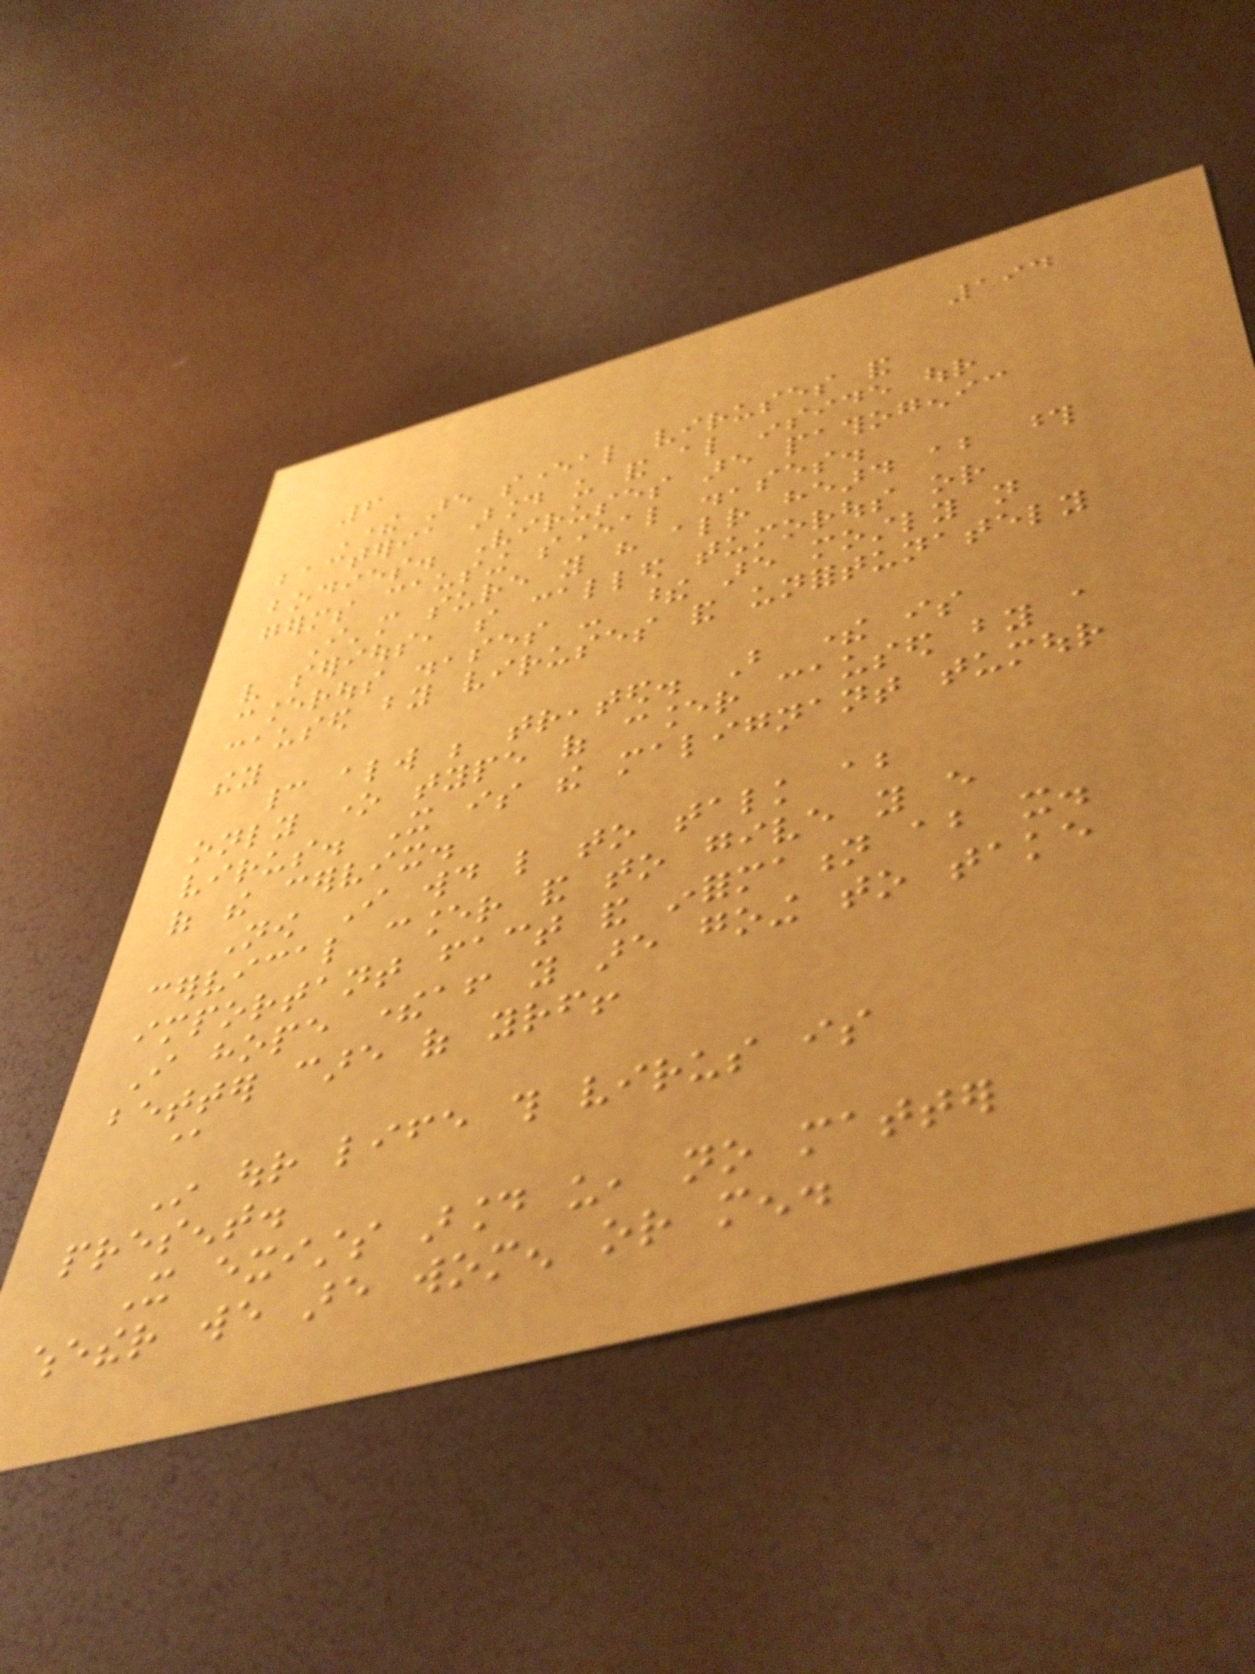194
6
There are several viruses and
bacteria around us and also inside our
bodies. Viruses are pathogenic
germs causing several diseases.
I'm sure you have already heard about those
very serious, so called tumorous or
cancerous diseases - these are mostly not
caused by viruses and unfortunately
they
cannot always be treated. But there is
only one type of cancer caused by a
virus. It is the malignant tumour
of the cervix.
Now I would like to talk about
cervical cancer and to give you every
important fact and information about it.
I hope thereafter you are going to take
better care of yourself!
@
In our life this virus is
present.
It exists around us, no matter
whether we are women or men.
